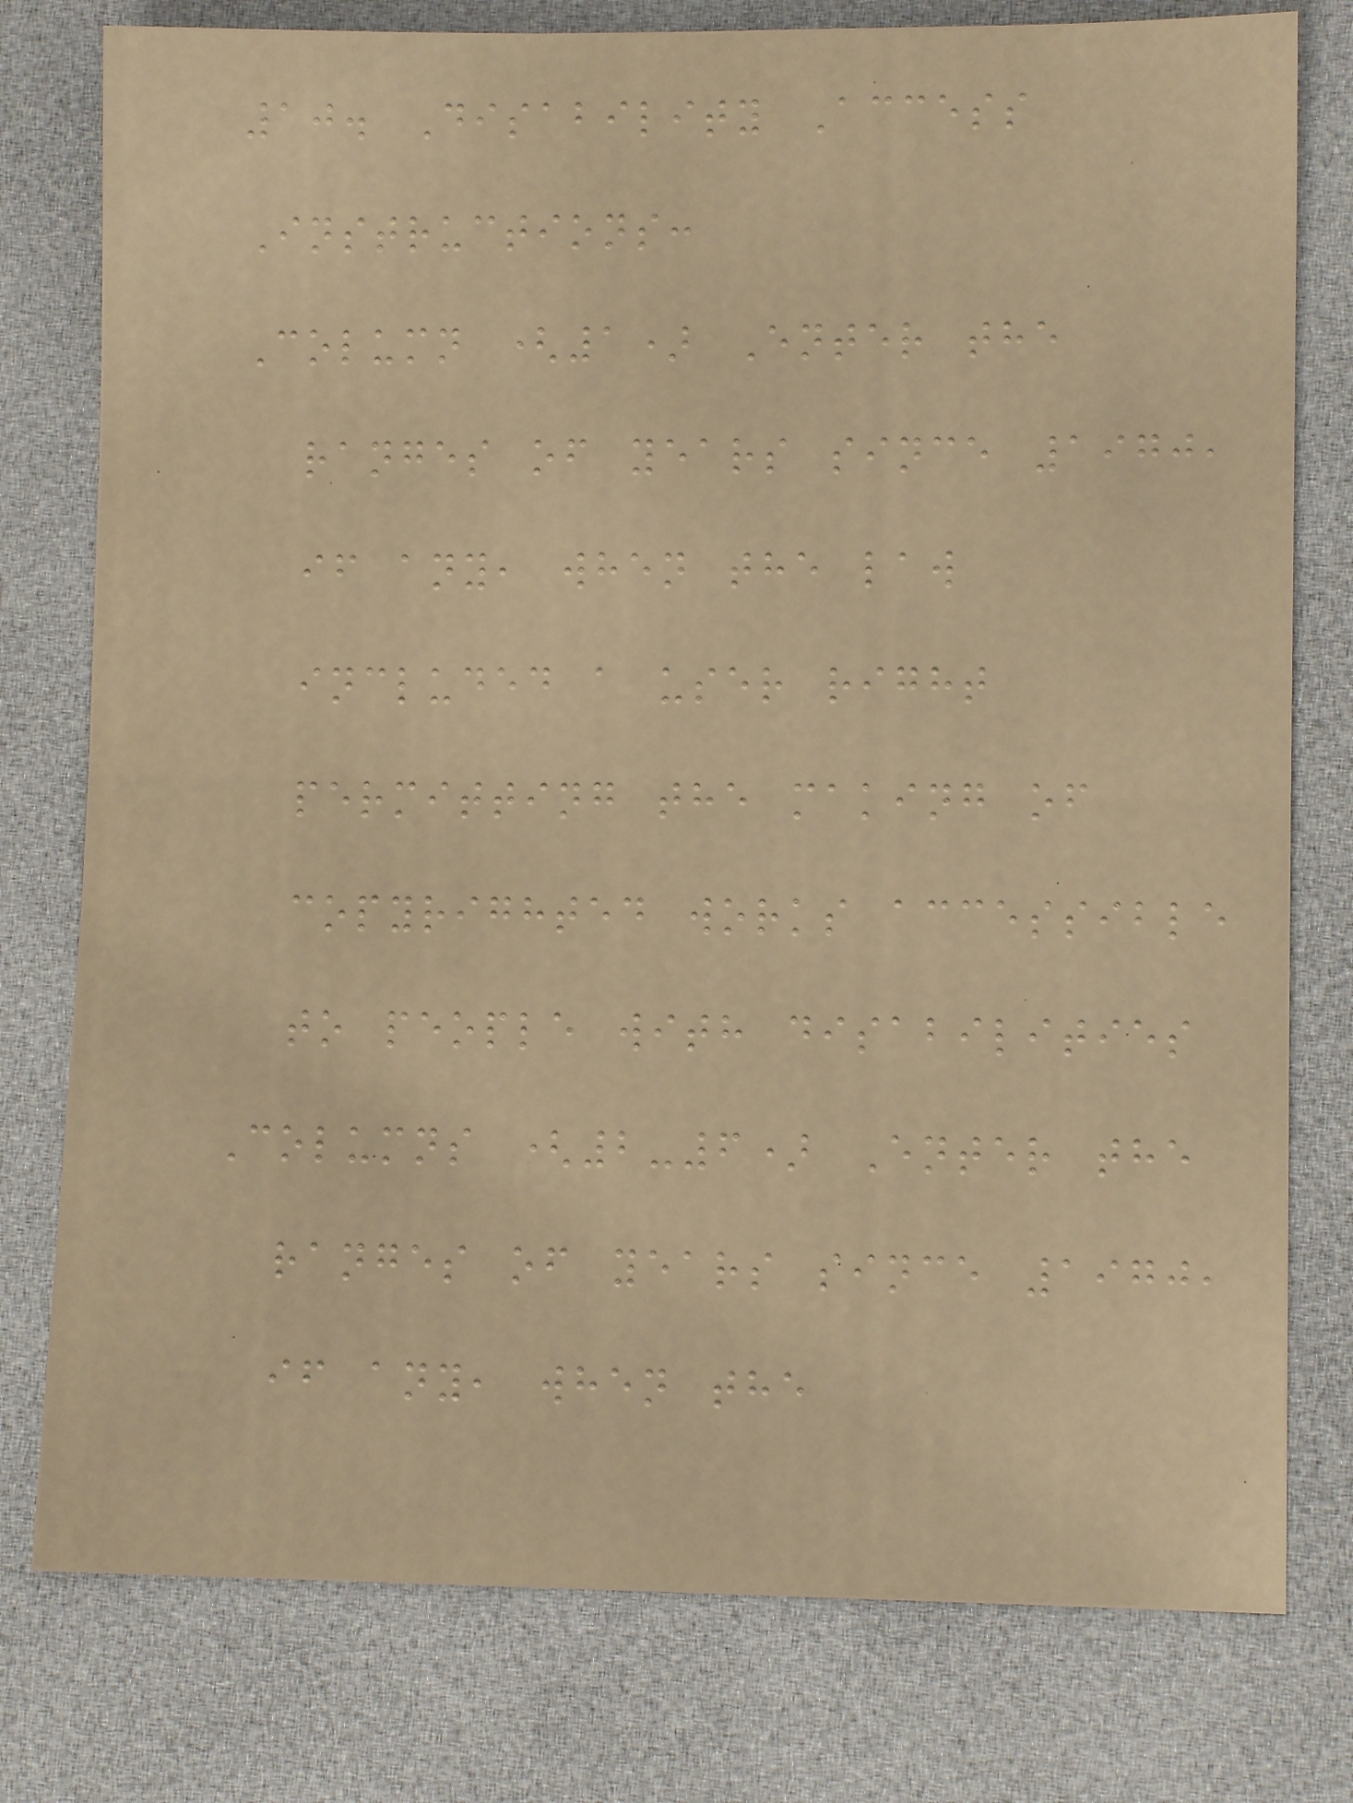10. Disability Access
Instructions:
Column (1) Enter the
ranges of years since 1970,
if any, when the law
included a user right
permitting the making of
copyrighted works accessible
to people with disabilities
Columns (2-6) Enter the
ranges of years since 1970,
if any, when the
